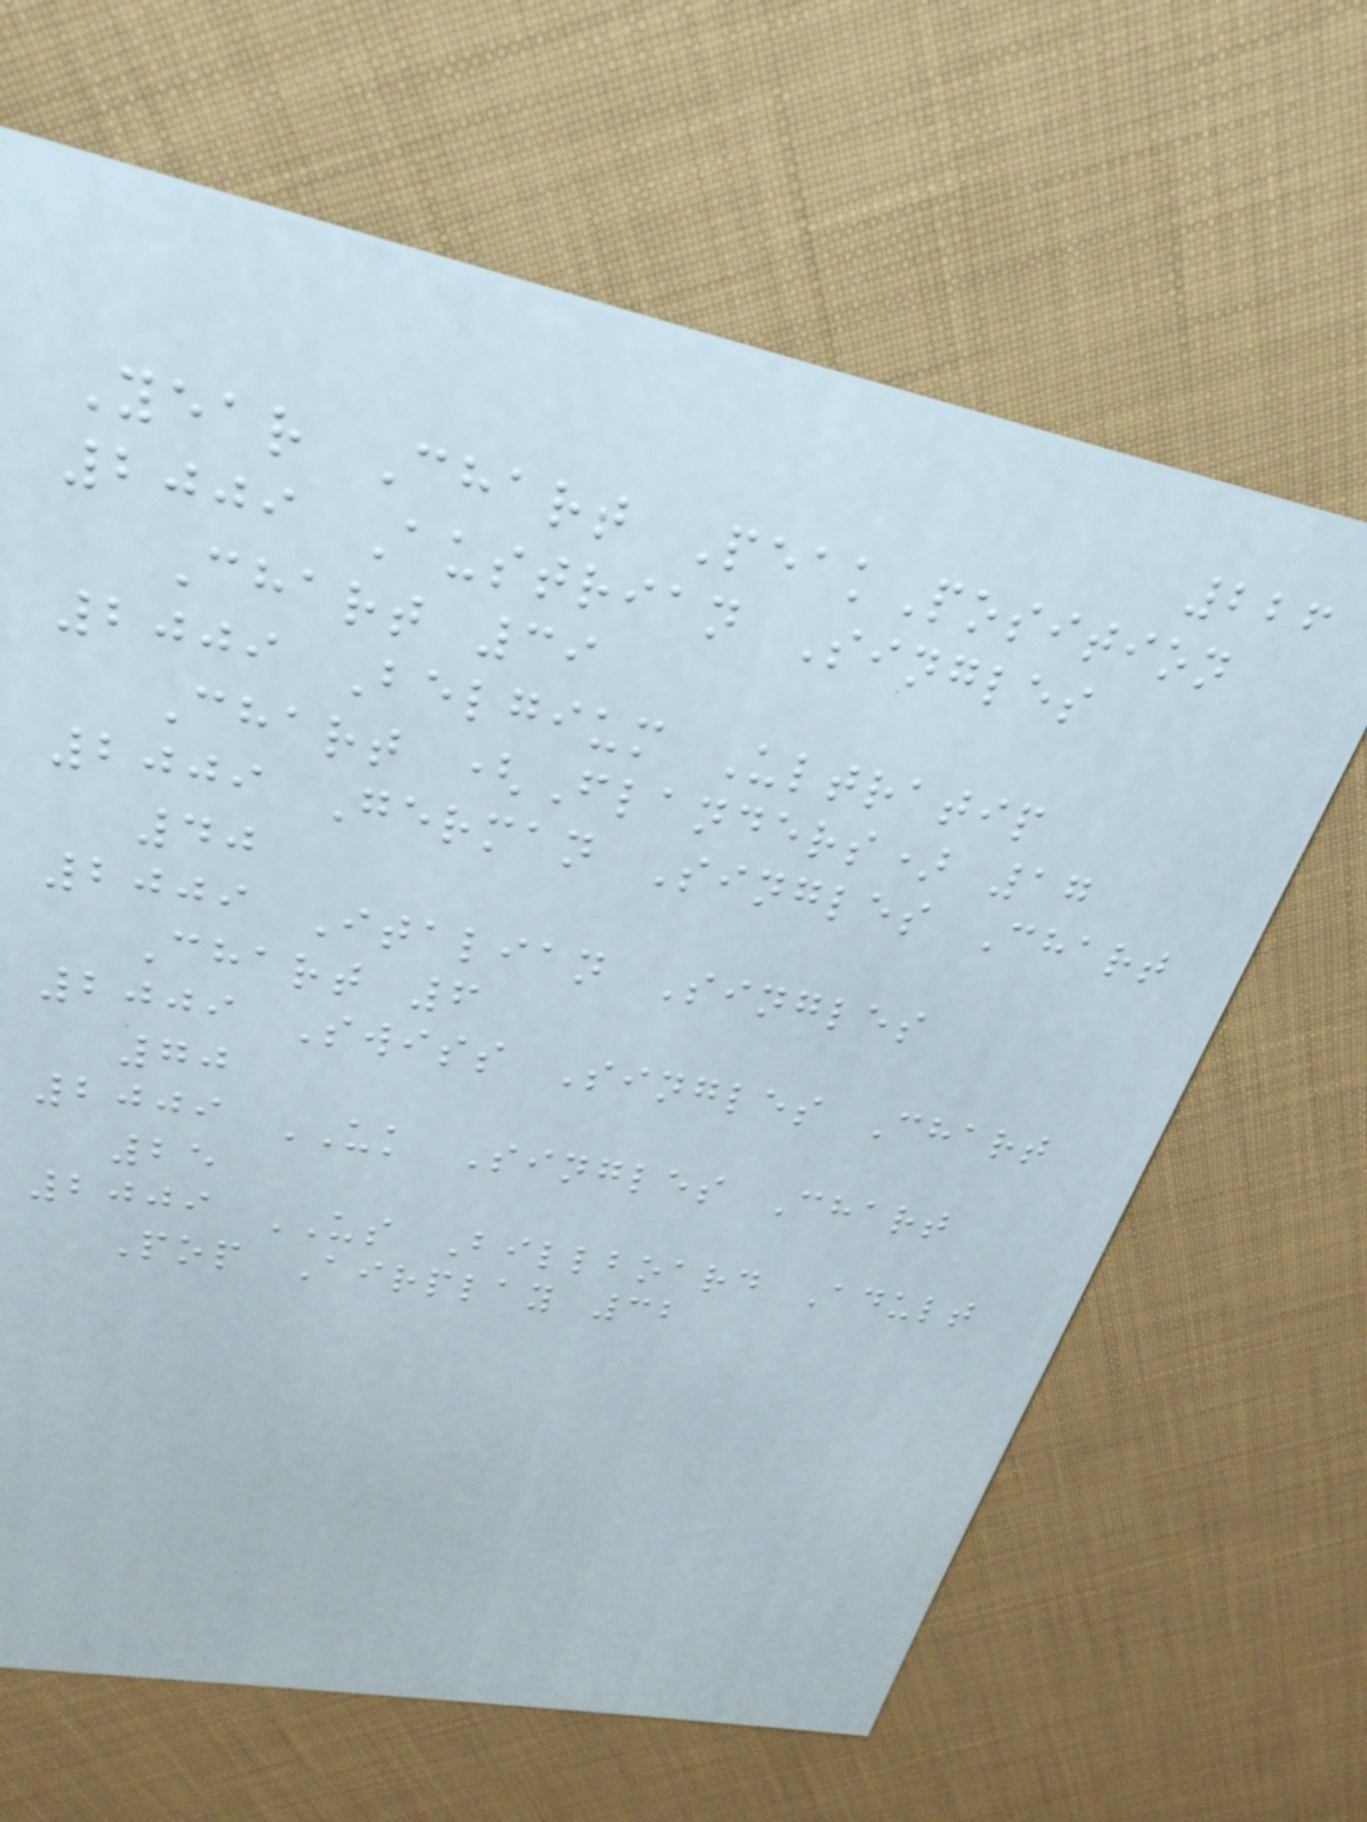226
Year Chart PeakPosition
2009 Austrian Singles
Chart 39
2009 Belgium Ultratip
Chart (Flanders) 17
2009 German Singles Chart
40
2009 Italian Singles
Chart 6
2009 Swiss Singles Chart
70
2009 UK Singles Chart
25
2009 US Billboard Adult
Pop Airplay 32
